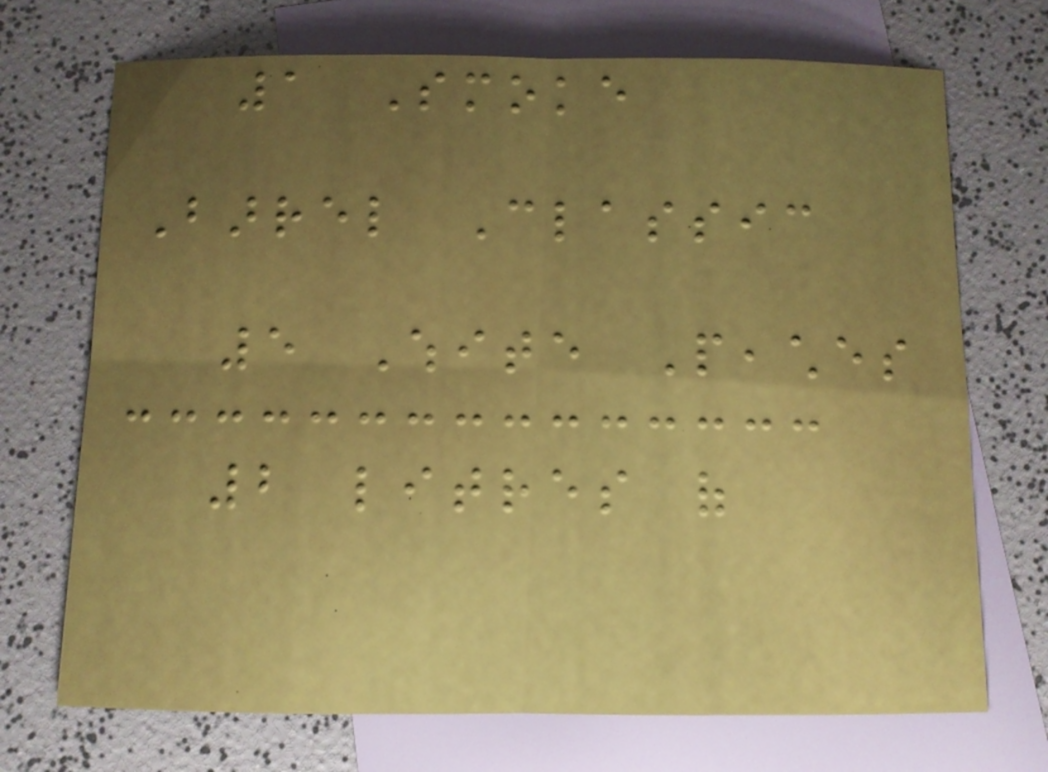1 Smoke
Barrel Classic
5 White Peaches
2 litres of
